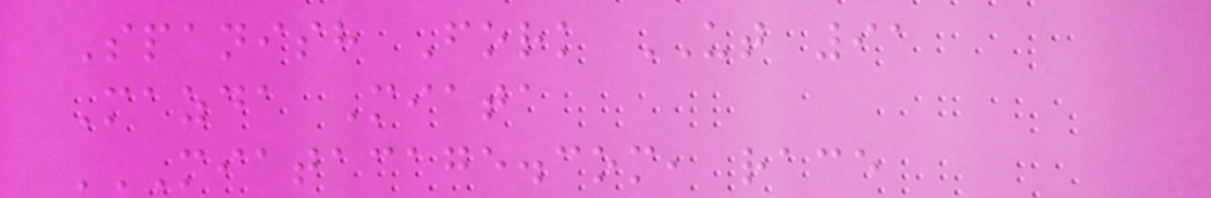Spanish Fork UT 91
Mazda Miata
MIATACAGE.COM, RACE
